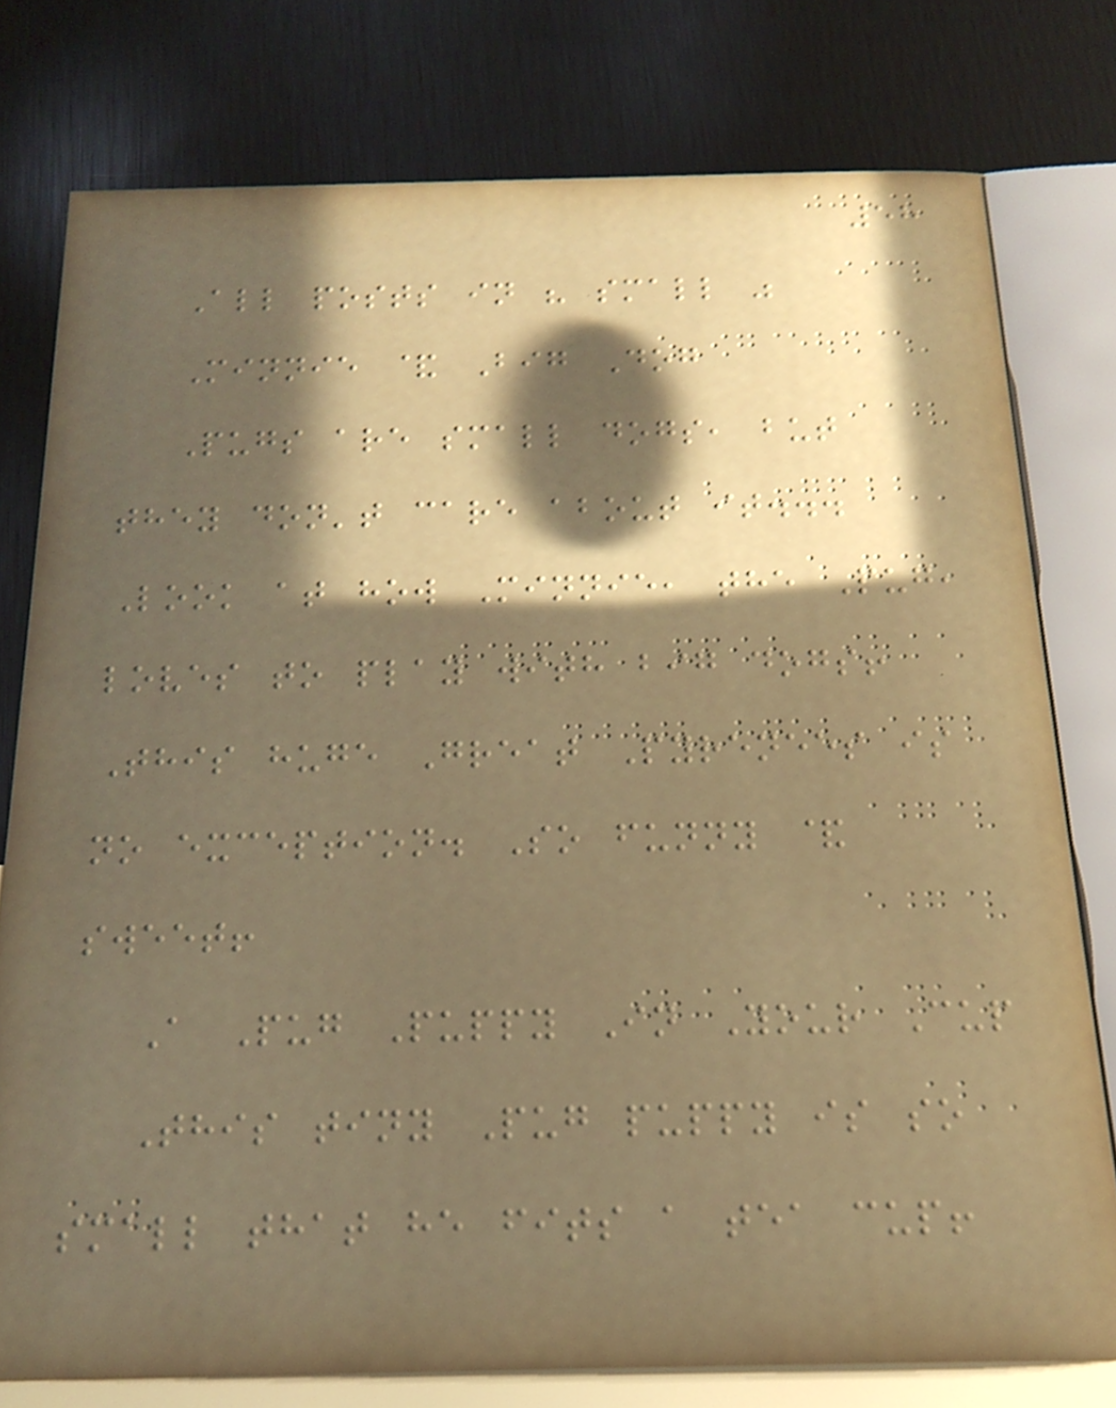58
All posts in " small "
Minnie & Big Dog
Pugs are small dogs, but
they don't care about it...
Look at how Minnie, the Pug,
loves to play with big dogs!
This huge Great Pyrenees is
no exception. So funny &
sweet!
A Pug Puppy In Your Cup
This tiny Pug puppy is so
small that he fits a tea cup!
